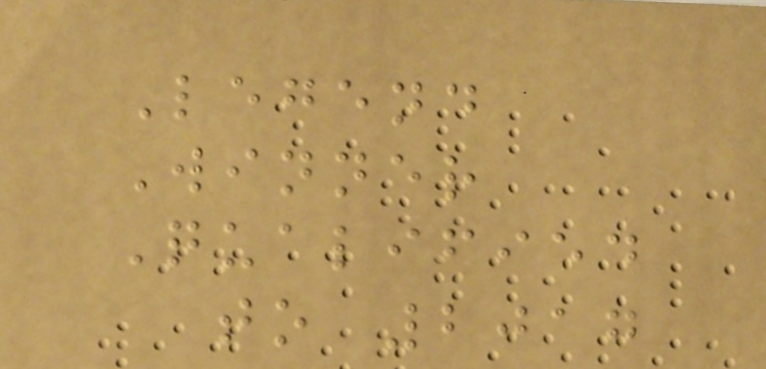Legend
Winner
Qualified
to 2017
